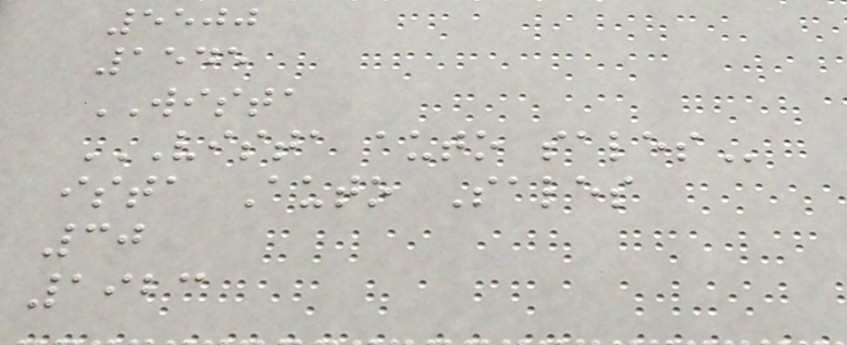5500
1545
WISTA
VISTA AUTO SALES
ista Auto Sales
30
1923
